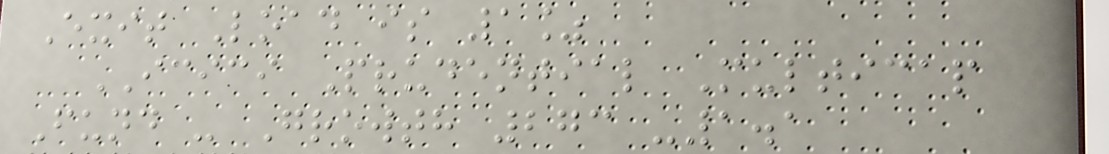Exit Load is 1%
ICICI Prudential Multicap
Fund - Growth 273 -1.1
